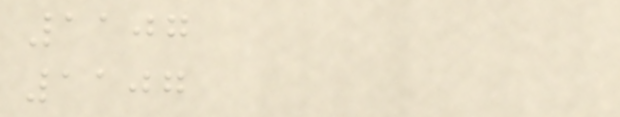1107
1107
